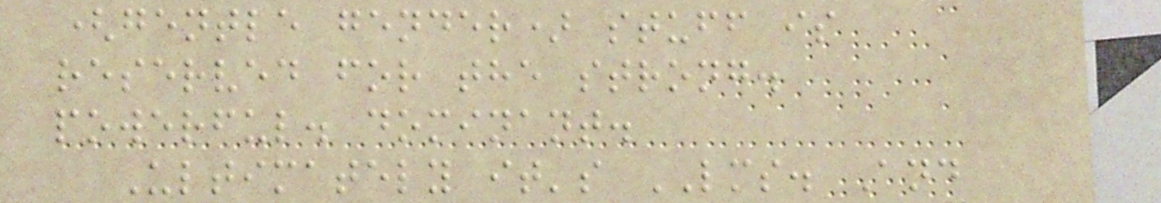(gentle gender) stuff is
reserved for the strong.
powerful. dominant.
Ultimately it's LMS. And
